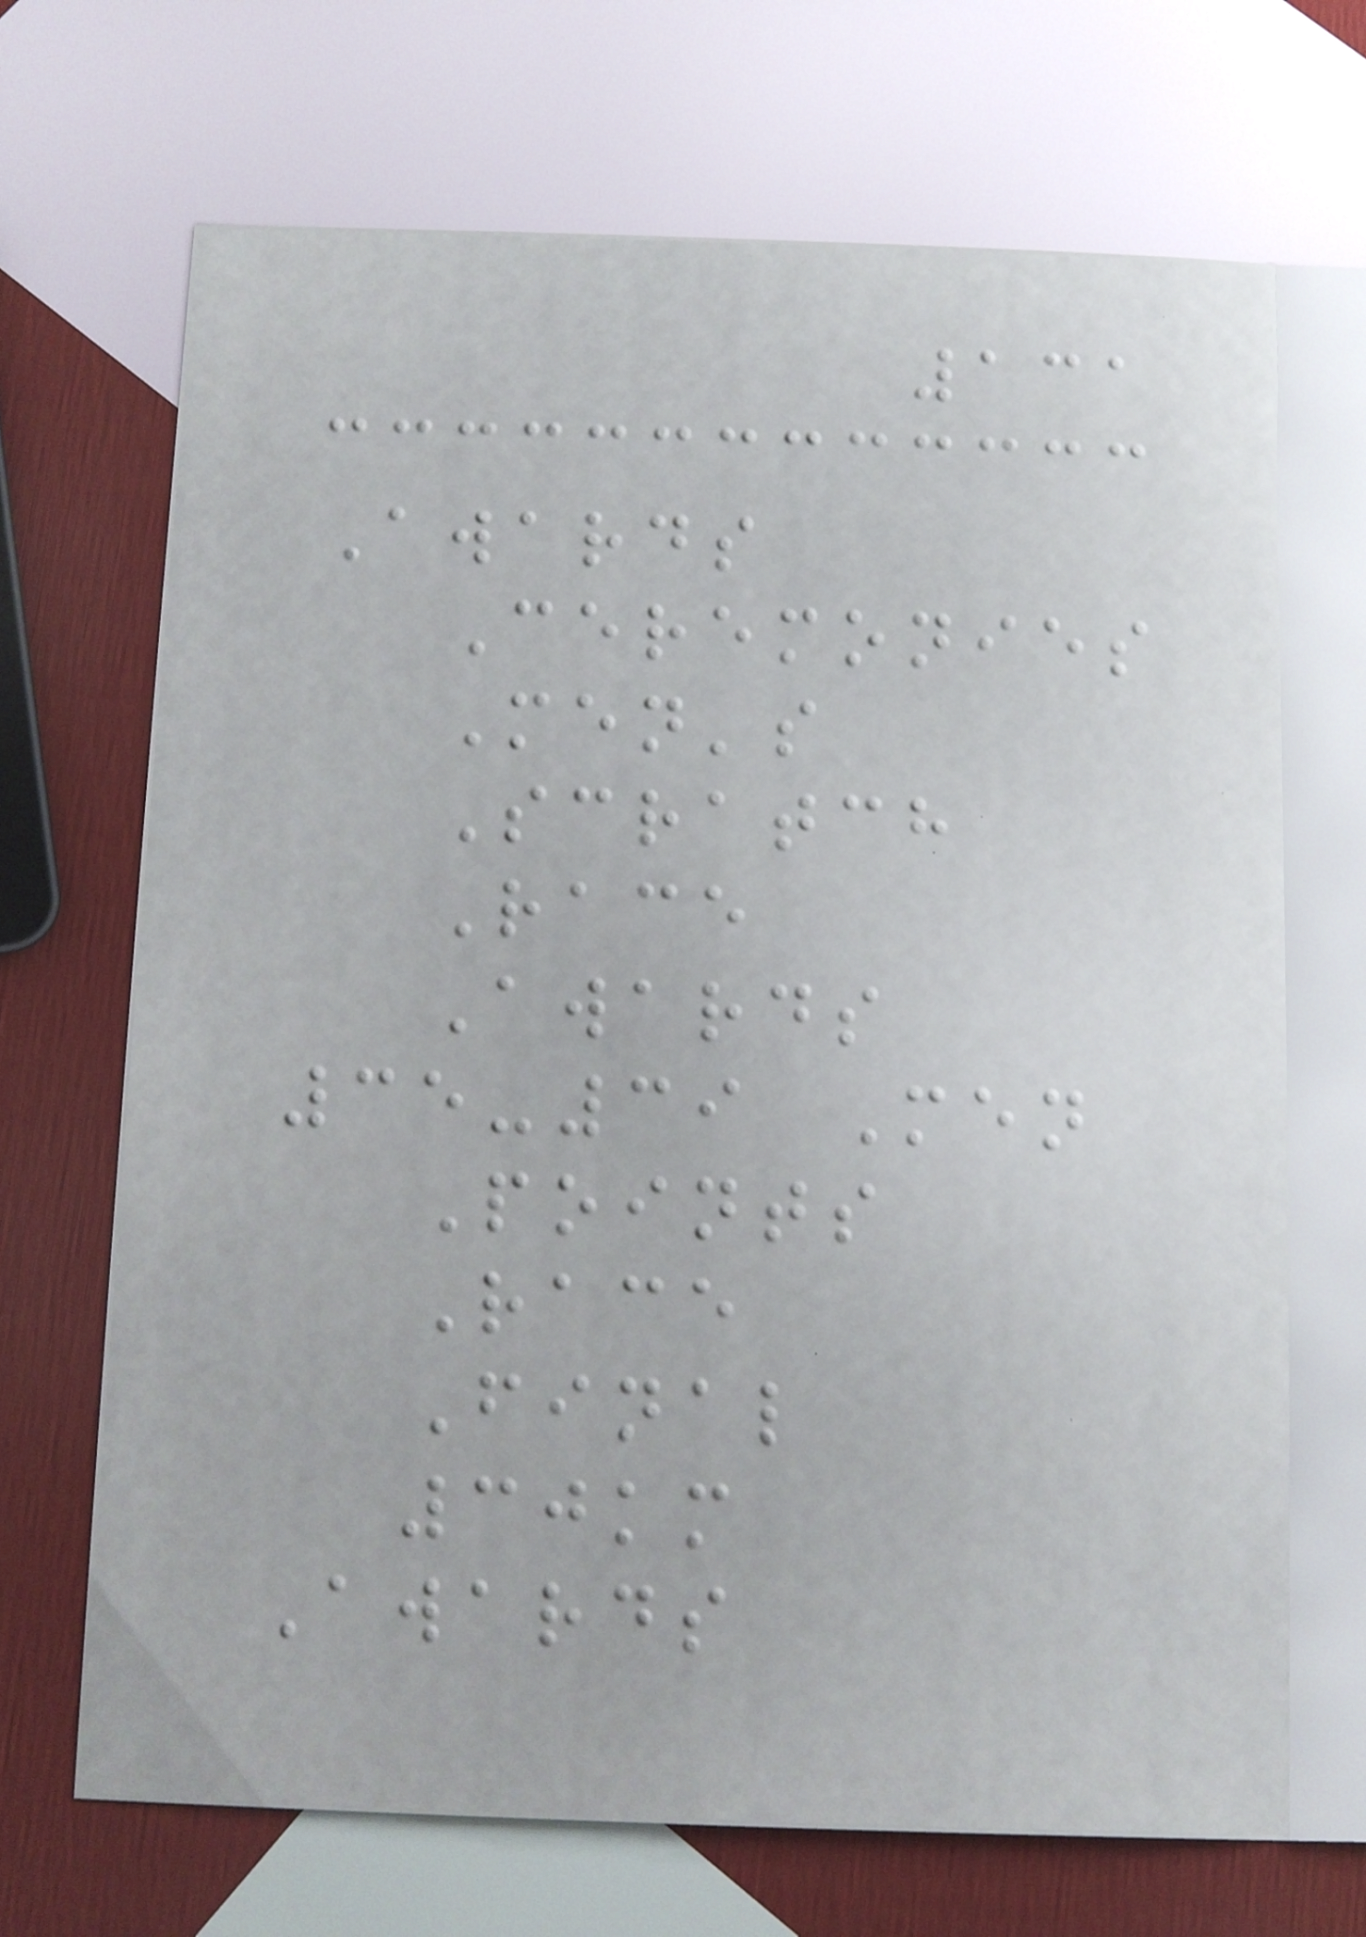131
Awards
Ceremonies
Men's
Scratch
Race
Awards
35-39 Men
Points
Race
Final
30km
Awards
